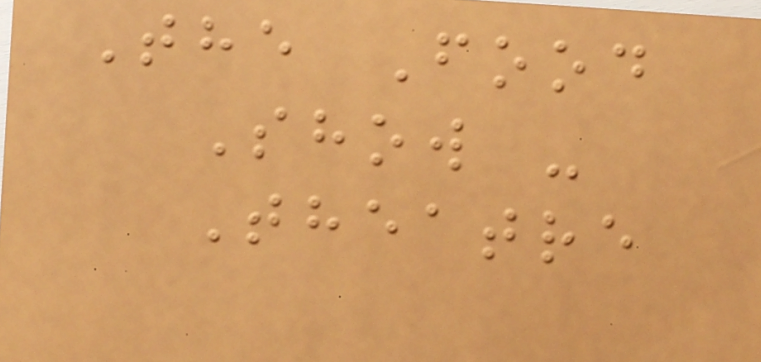The Food
Show -
Theatre
